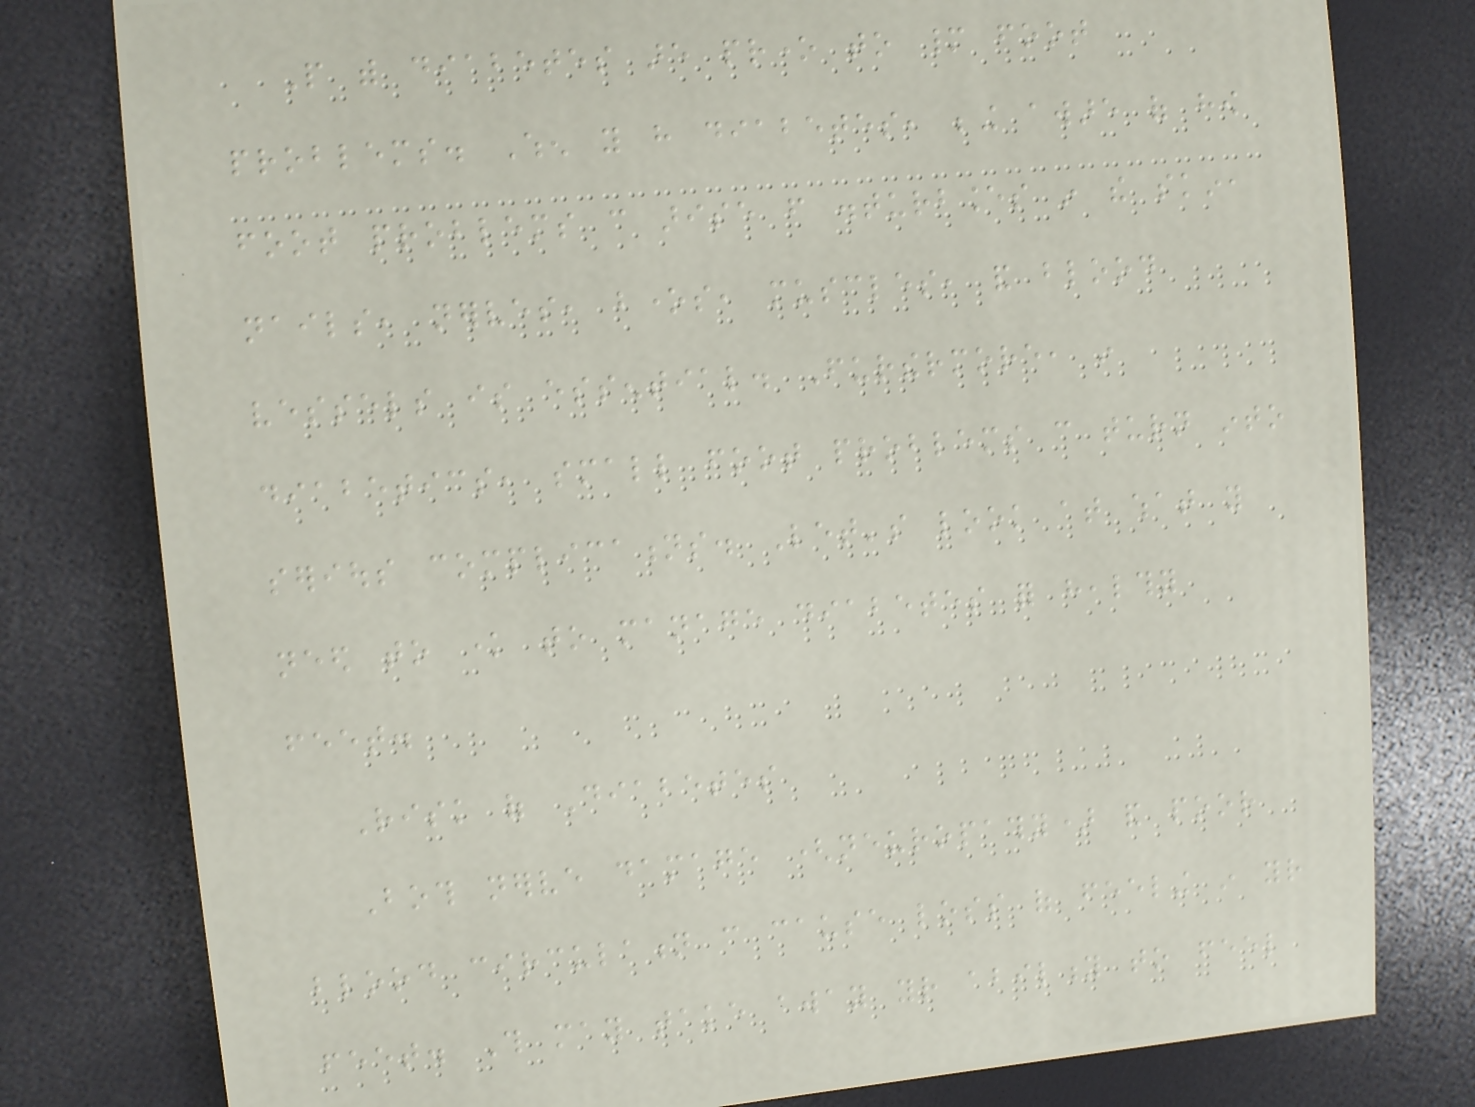People with diabetes are prone to many foot
problems. When you have diabetes, being aware of how
foot problems can arise from disturbances in the skin,
nails, nerves, bones, muscles, and blood
vessels is essential. Furthermore, in
diabetics, small foot problems can turn into
serious complications. Let's look at what you
need to know to manage diabetes for healthy
feet.
Risk of Diabetes
Both nerve damage (neuropathy) and poor
blood circulation can cause loss of feeling in your
feet. This may take away your ability to feel
